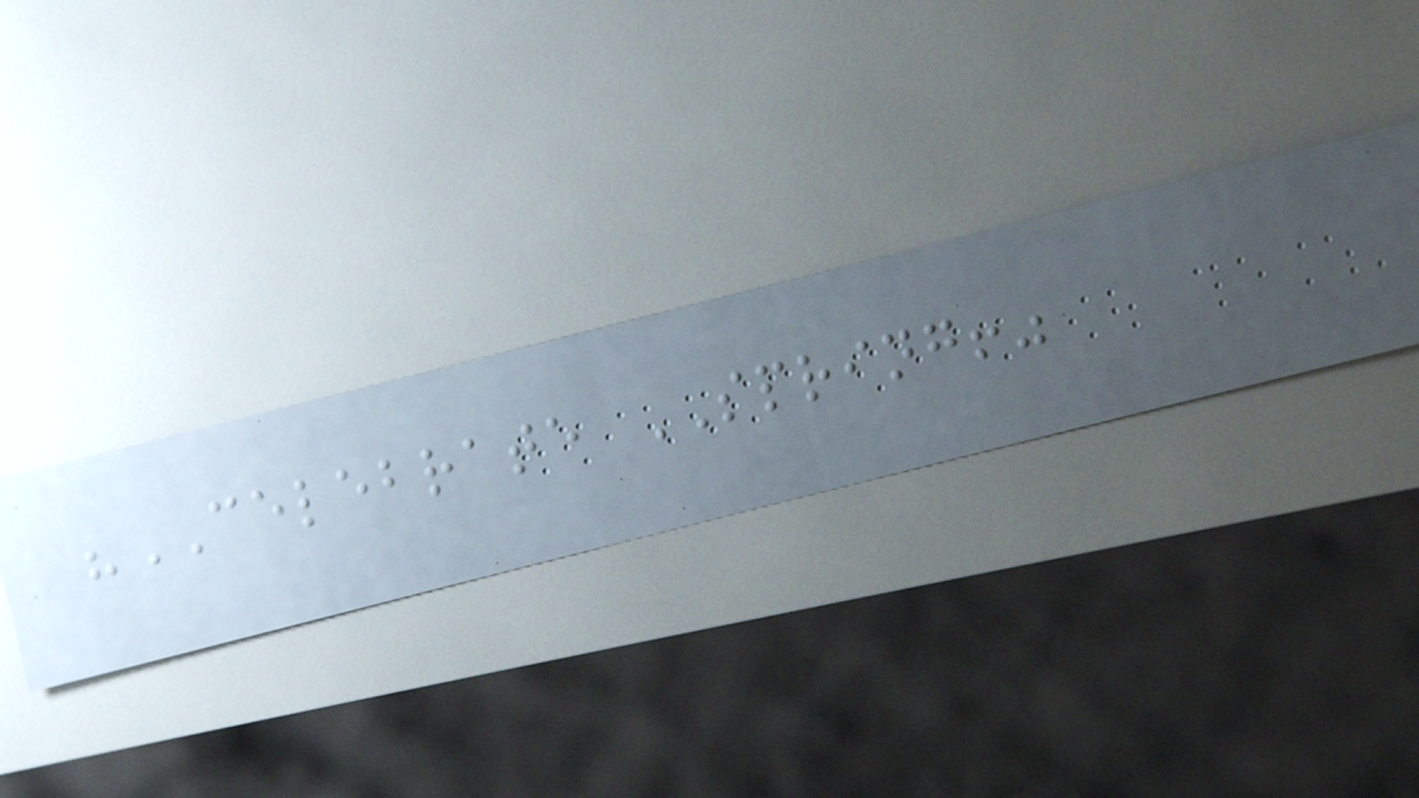"CELEBRATE SPRING!"
